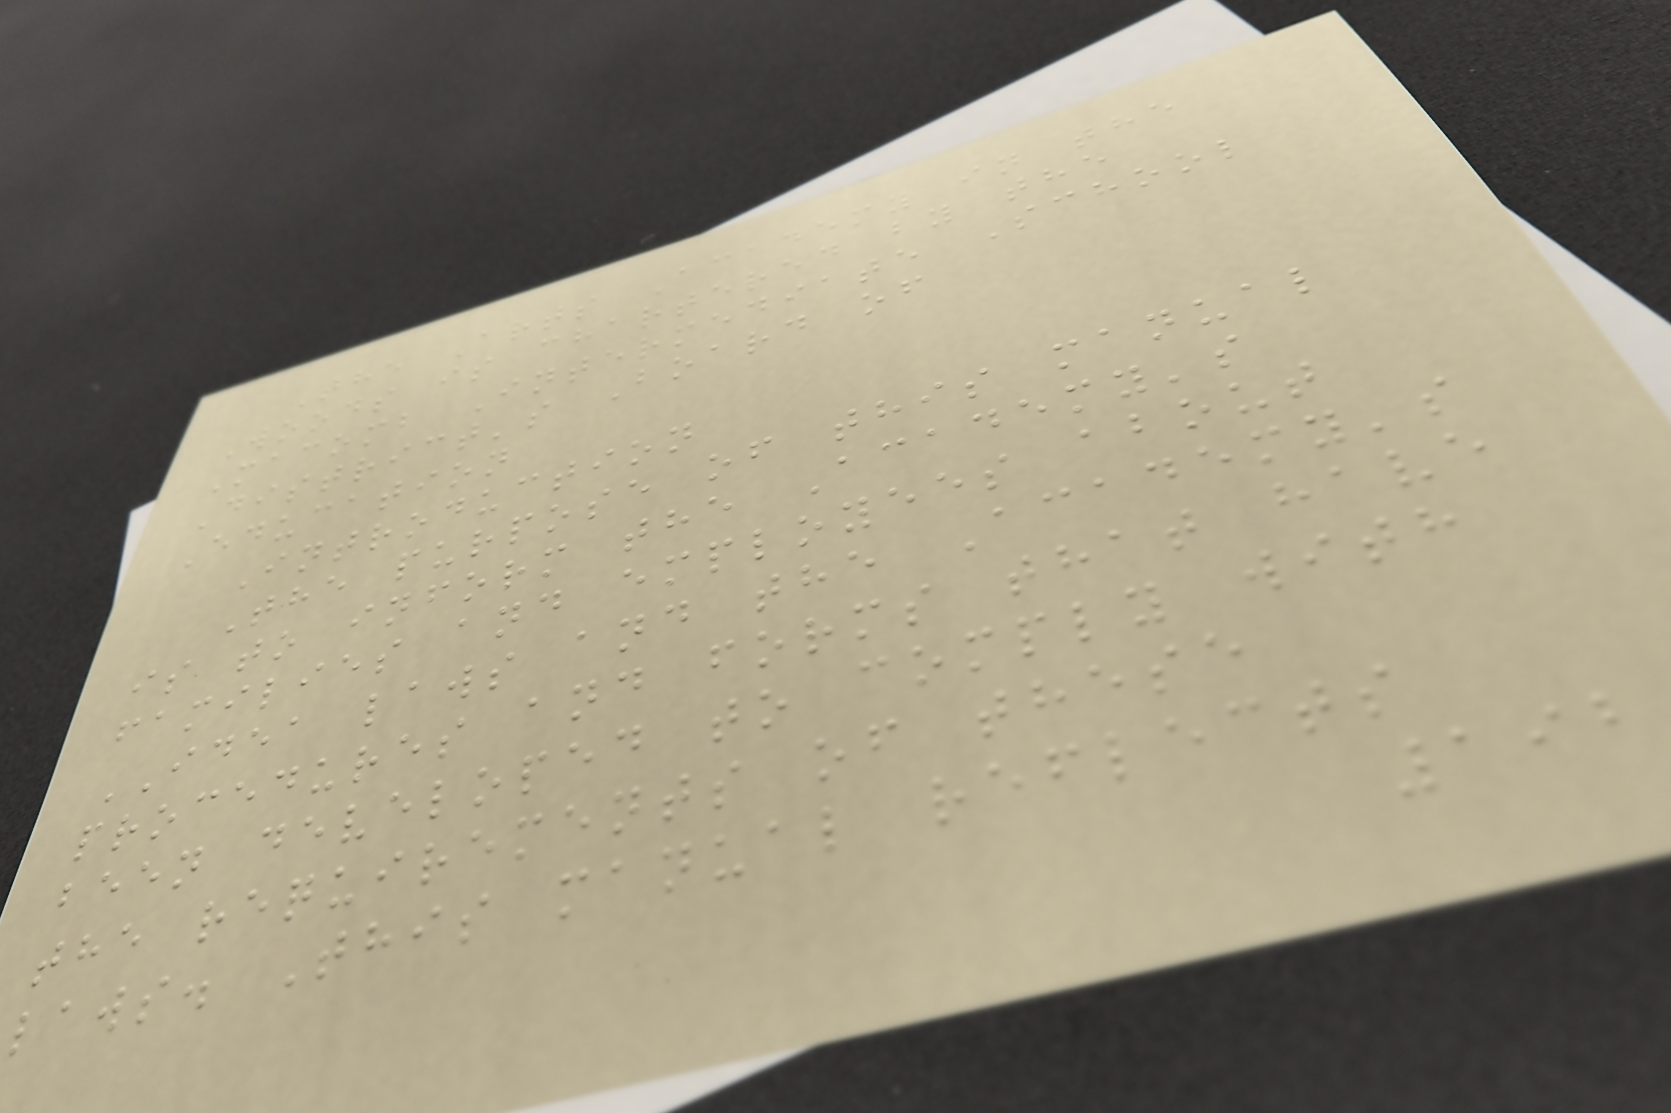The Arts Academy in the
Woods is chartered by the
Macomb Intermediate School
District's Board of
Education
Introduction
The purpose of this manual
is to inform the Academy's
families and employees about
IDEA laws and the Academy's
procedures and forms that have
been developed to comply with
the requirements of these
laws. This manual reflects
192
